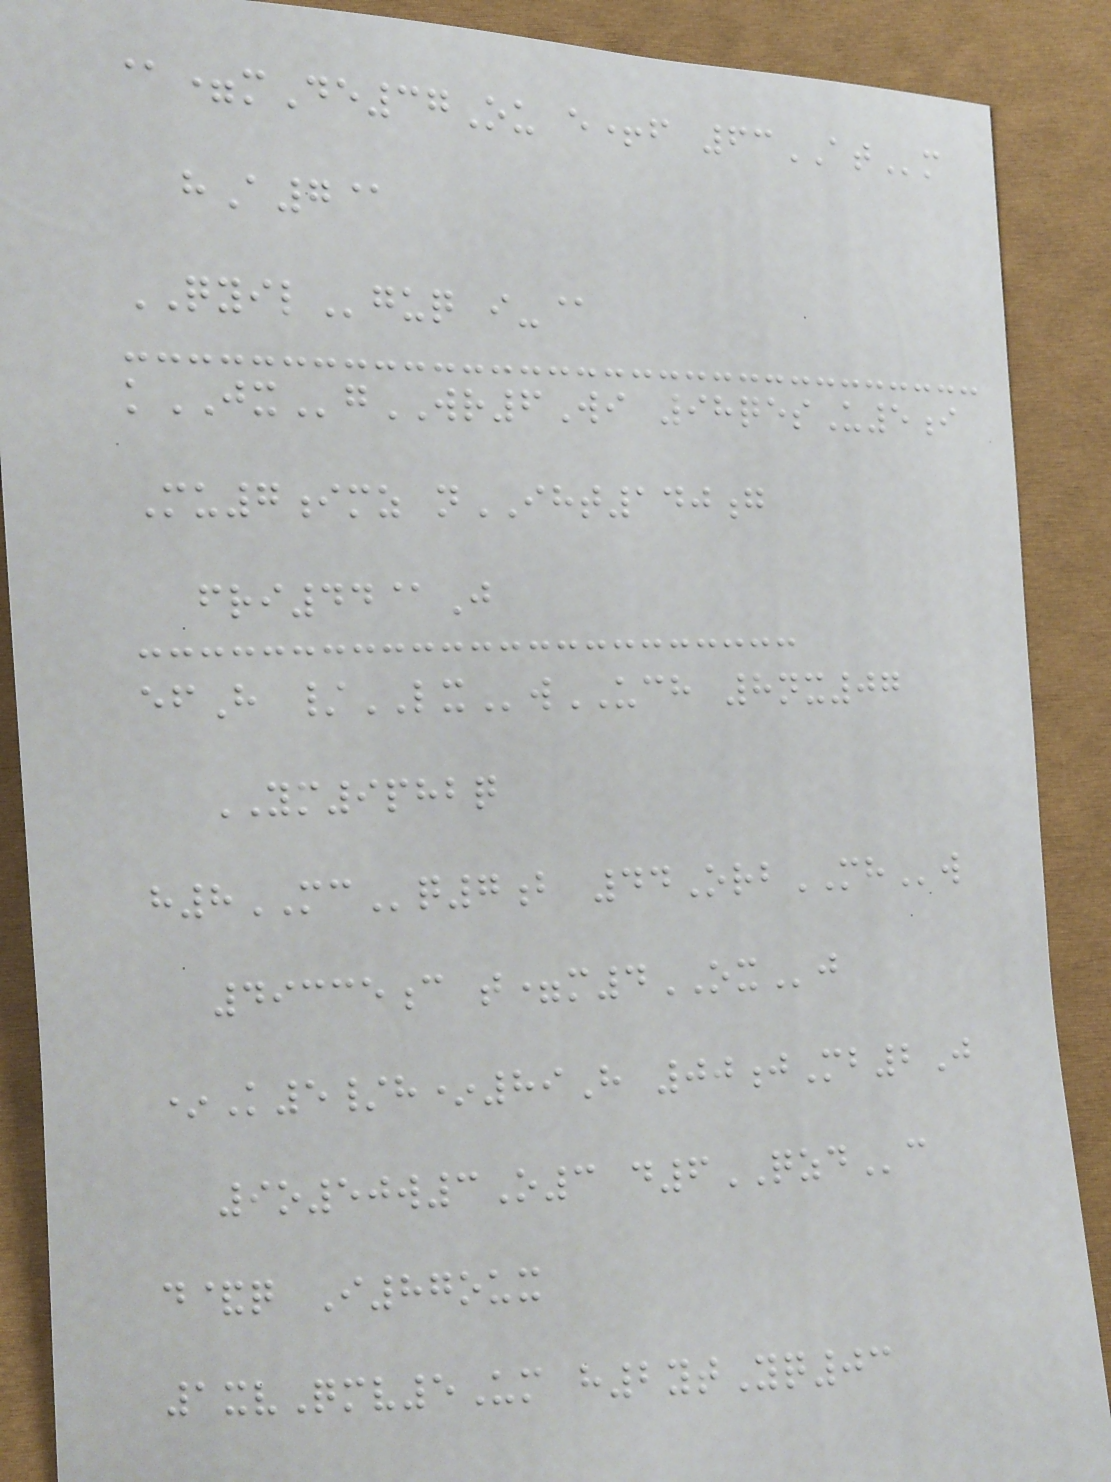@=mDe37Ou e+f 63ATm
hA7@
QYILguq i-@
kJXgWR6Wi 98qesU5i
Mu7imz nIHT140g
fri44@J
efH /LXwUCH 8nx07
YM9phbq
h8MCq7b 44OrbMHw
49335c t=m4OXj
*K5/h*89H 00jMb2J
9o50w3O3 d6QZDc
d&q I87oux
1xvQmv5Um h2ytYq03
